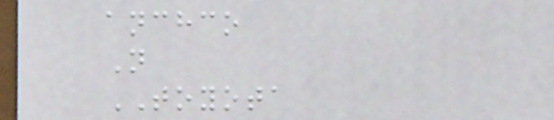anchco
N
TOYOTA
